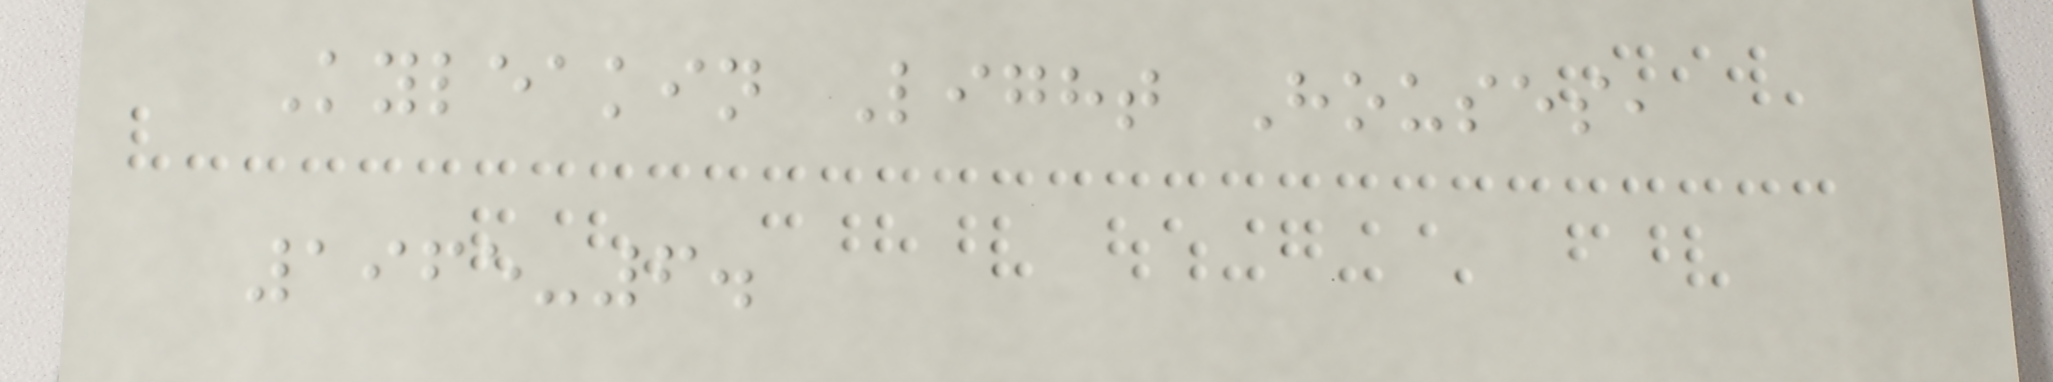Kyleakin Light Houses,
1965-6.
